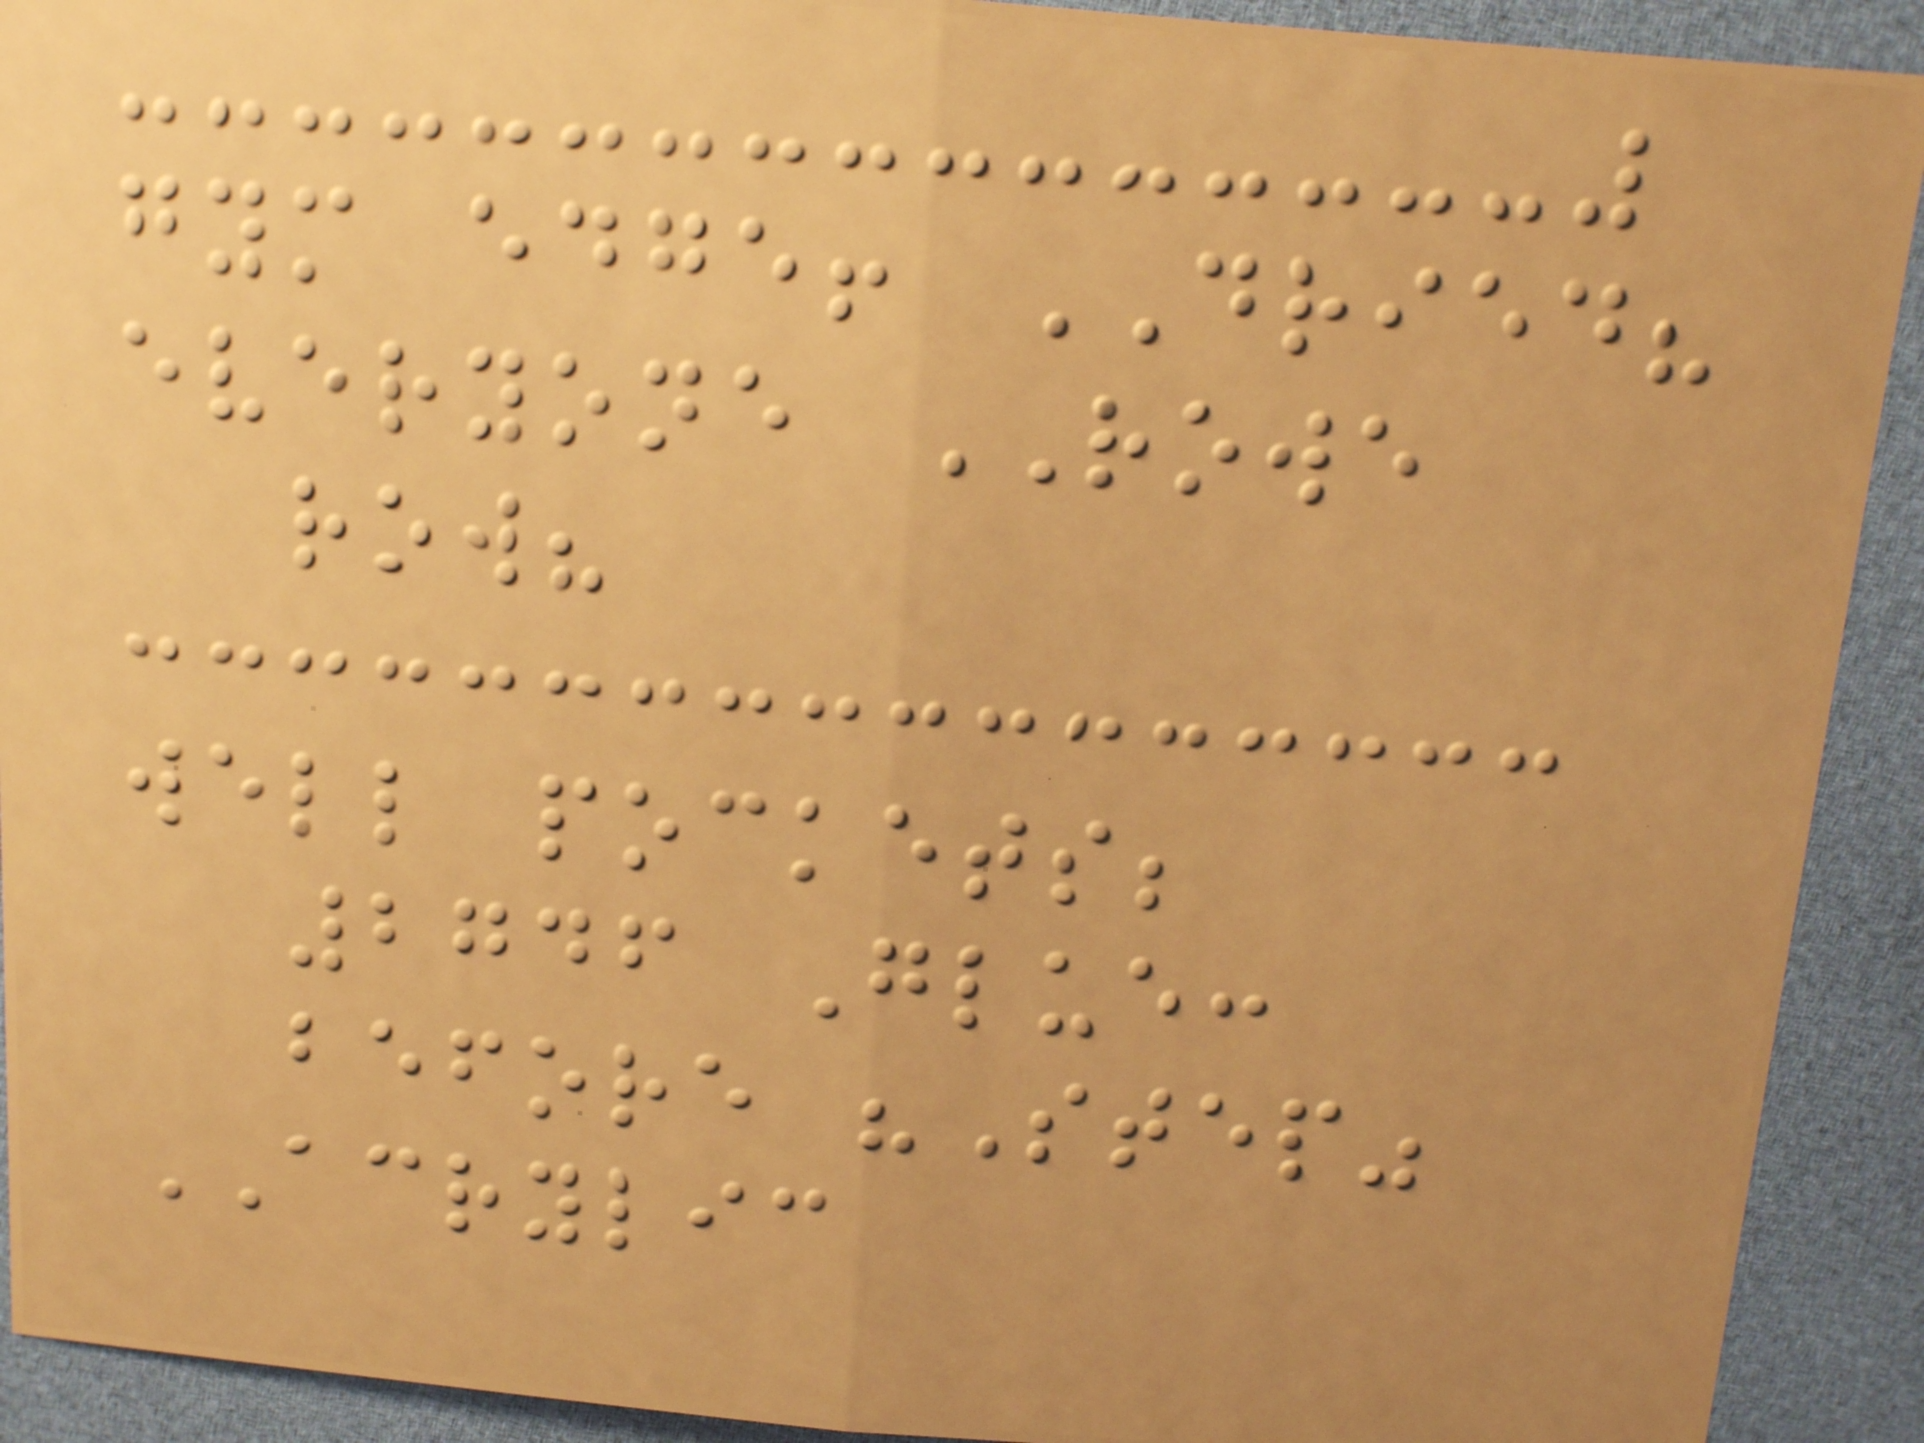gym edge! DRIED?
everyone ROWE
row?
well pockets;
2746 Glue:
before "Step"
ACRYLIC
